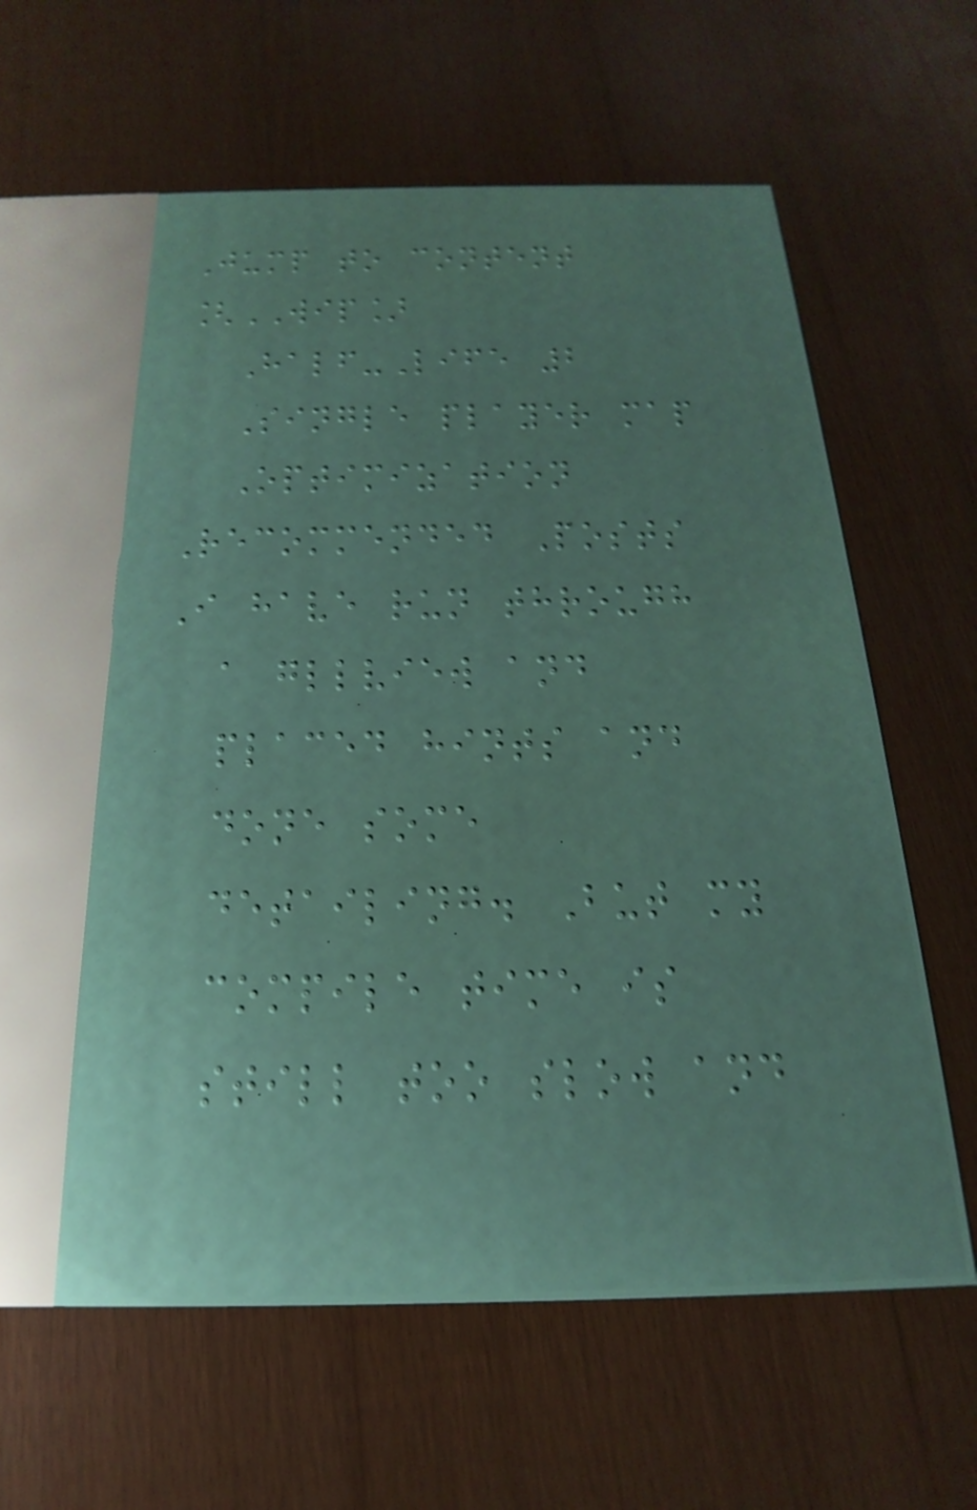Jump to content
[WIP]
Half-Life 2
Single player map
Optimization
Recommended Posts
I have run through
a gllview and
placed hints and
done some
detailing. But my
compile time is
still too slow and
